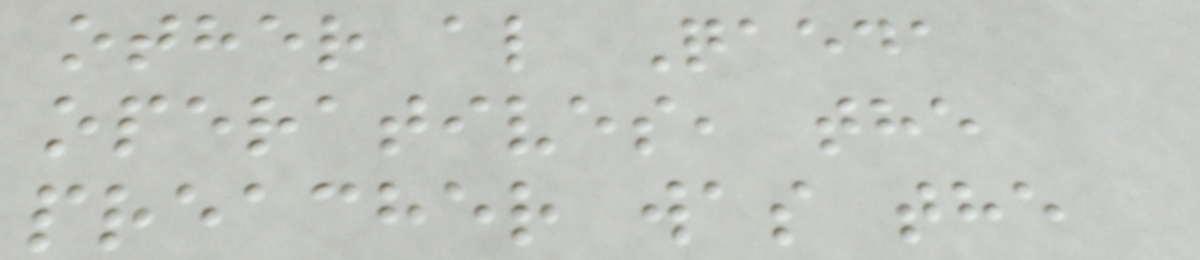other al Qaeda
operatives, the
preacher was the
